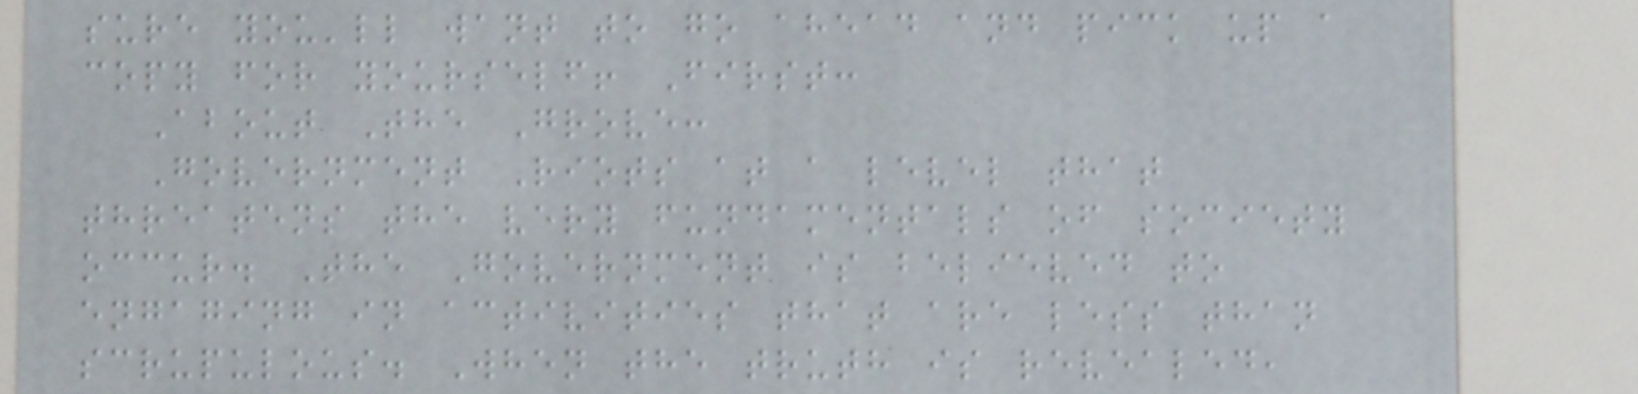sure you'll want to go ahead and pick up a
copy for yourself! First:
About The Grove:
Government Riots at a level that
threatens the very fundamentals of society
occur. The Government is believed to
engaging in activities that are less than
scrupulous. When the truth is revealed,
